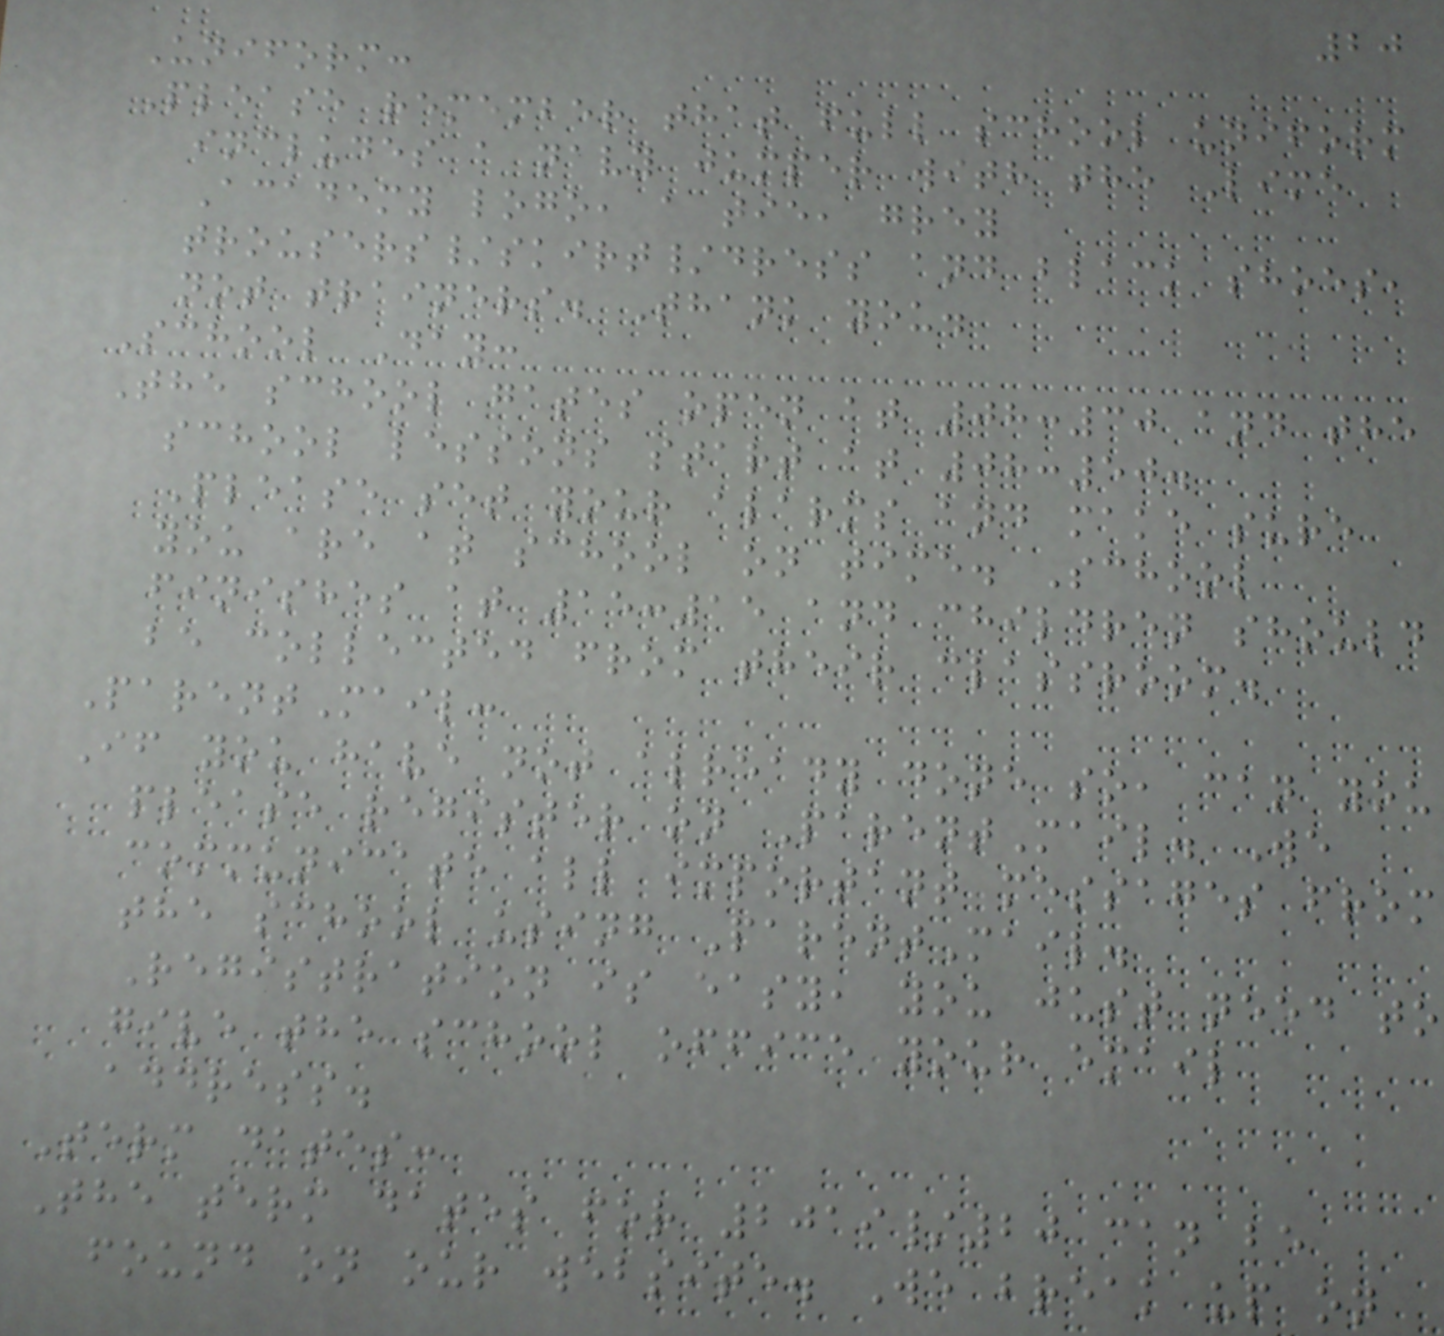20
Uniform:
Please remember that full school uniform
includes a navy jumper with the Lime
Academy logo, a tie, grey
trousers/skirt/dress and black shoes,
not trainers. Thank you.
School Day:
The school gates open at 08:30 and the
school lessons start at 08:50.
Please set your alarms and make sure
you are at school on time. School
finishes at 15:15 and children should
be collected from their classroom.
ParentMail:
If you have not already done so, can you
please register on ParentMail. We
communicate all important messages from
the school using ParentMail.
Registration is easy, you just need to
give the school office your email
address.
Term dates:
The term dates for 2019/20 can be
found on our website. We break up on
